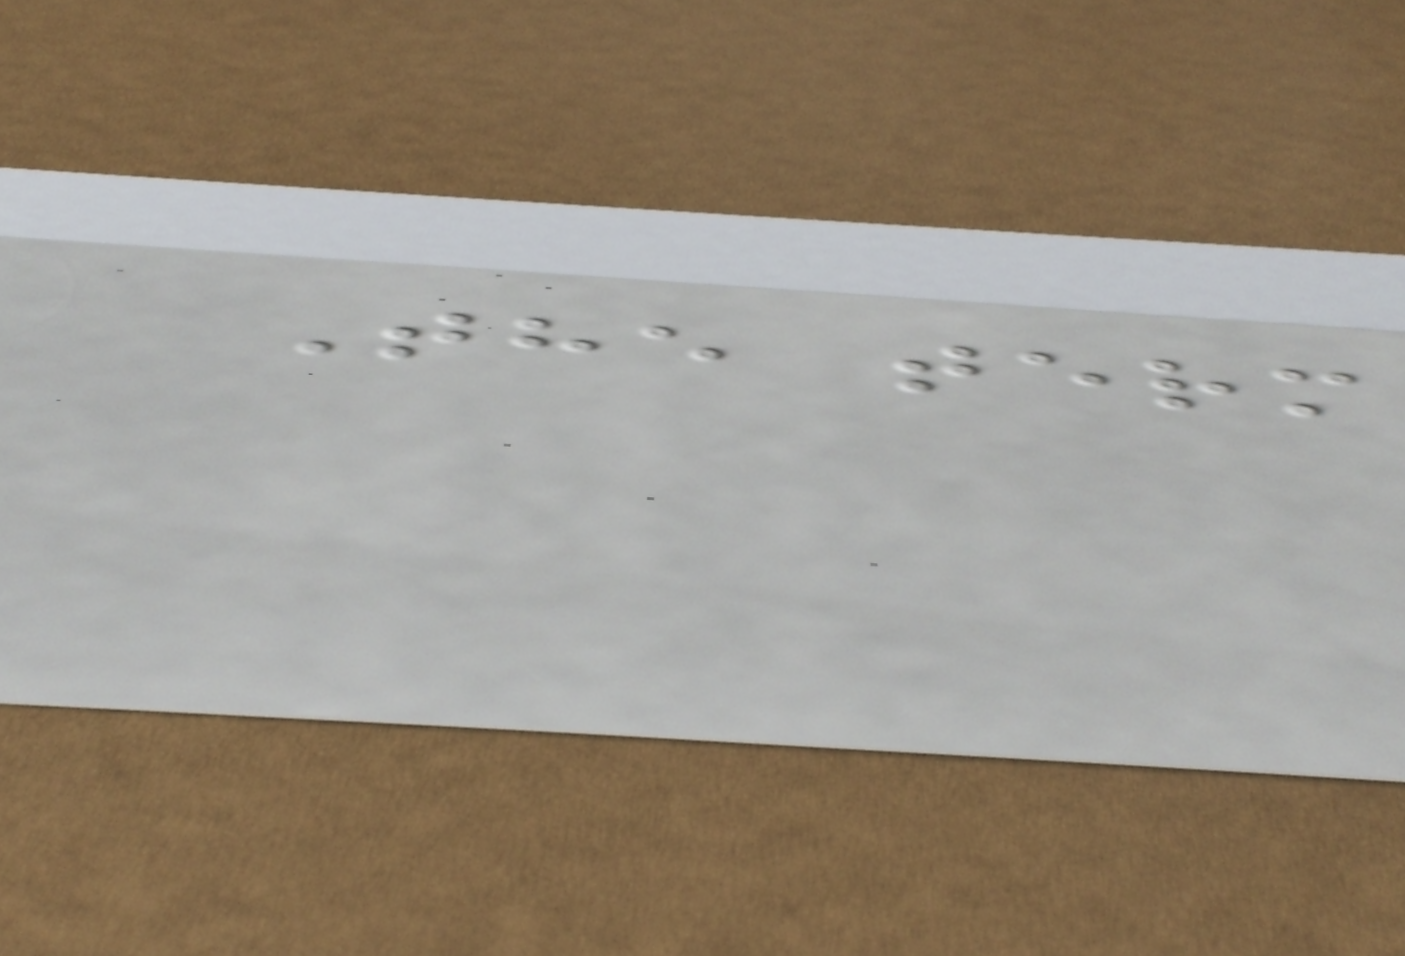The term
